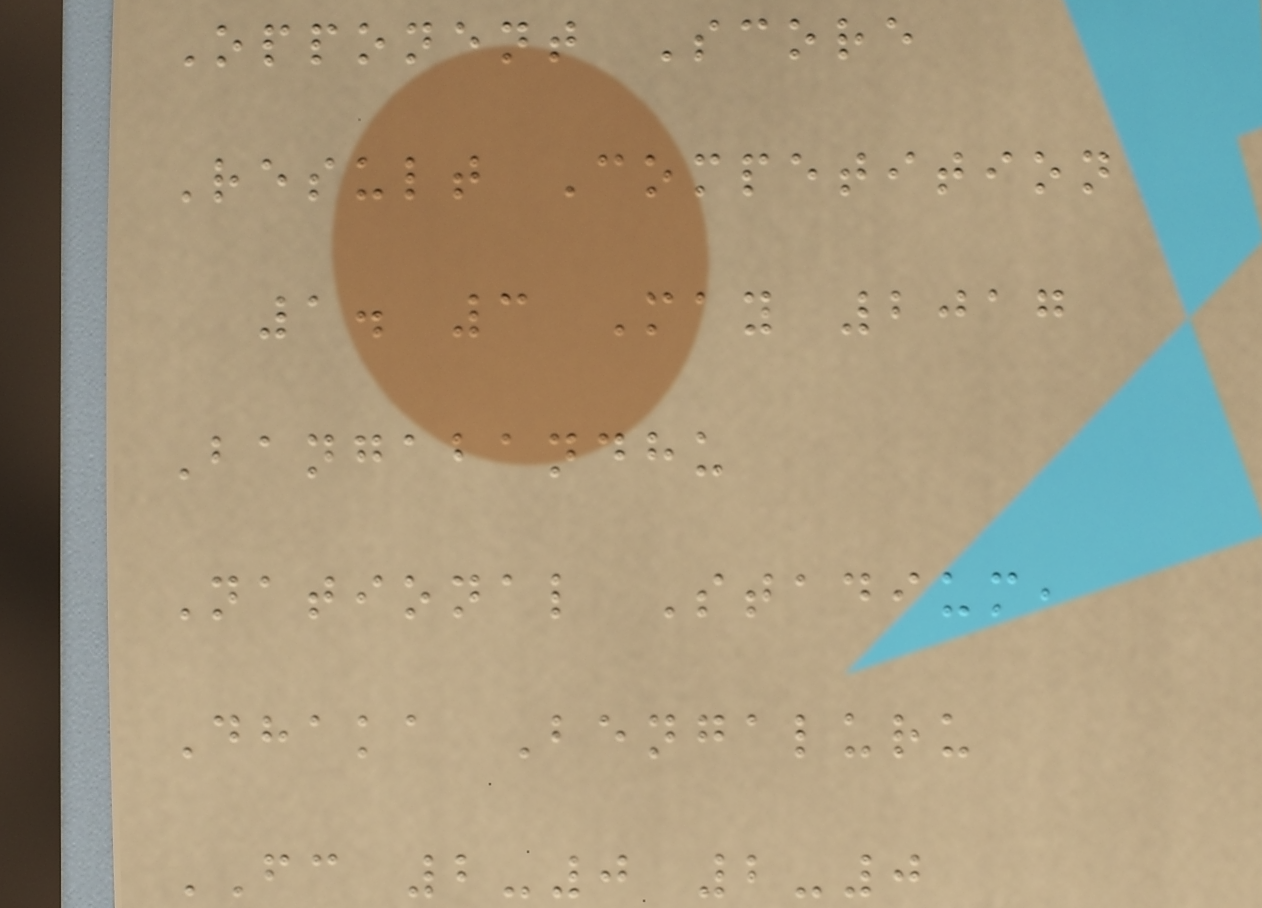Opponent Score
Result Competition
1. 3 May 2017
Bangabandhu
National Stadium,
Dhaka Bengaluru
FC 2-0 2-0
